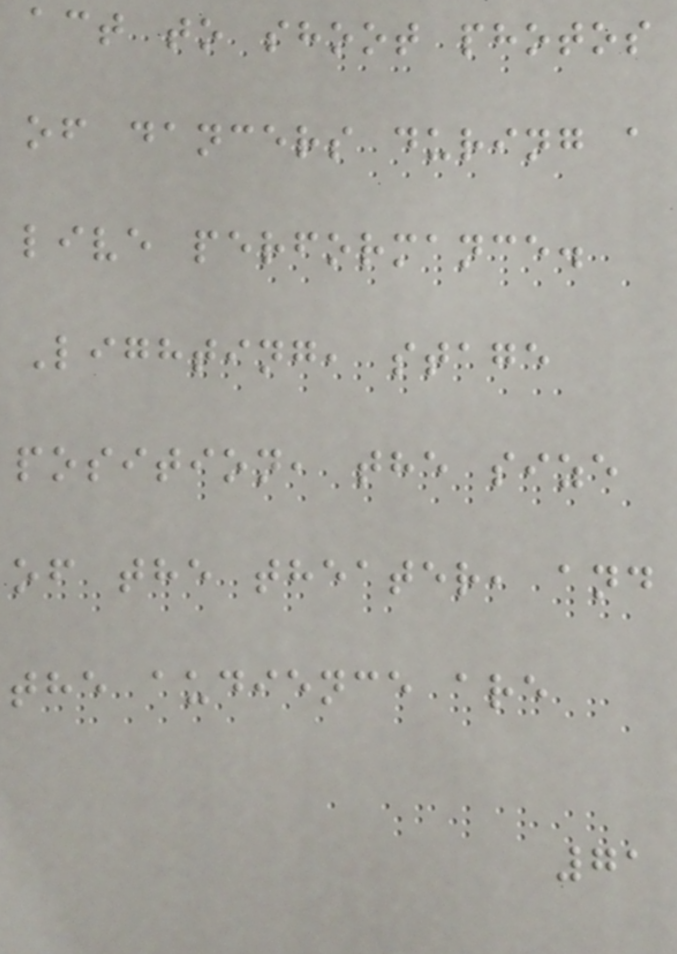act to shoot photos
of dancers during a
live performance.
Lighting, stage
position, the size
of the theater, and
the audience are
71
